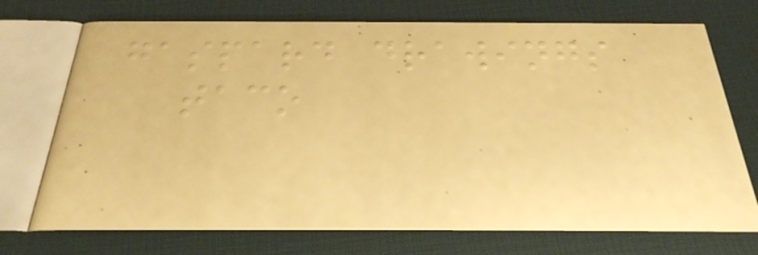gaspard drawings
taco
